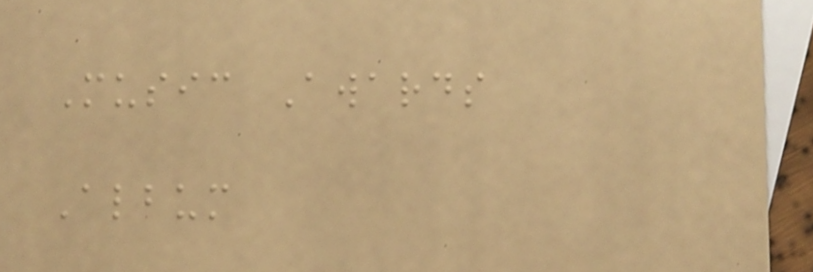Music Awards
Album
